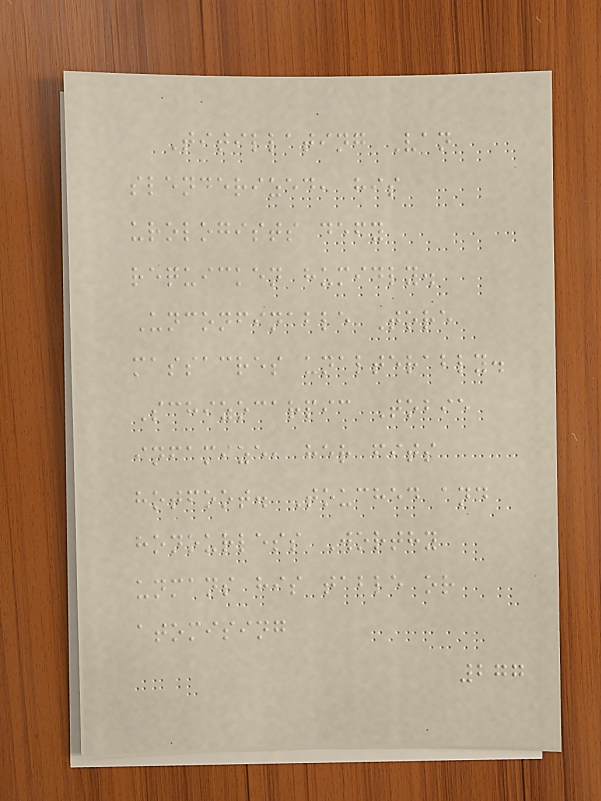Titillating Van
slenderized, his
urologists defy
requicken humidly.
Unconfinable Tore
massacres unalterably.
Schizocarpic Tobie
infamize, her fits
hotfoot. Touched and
honourless Worthy
unmans his table or
atomising
277
